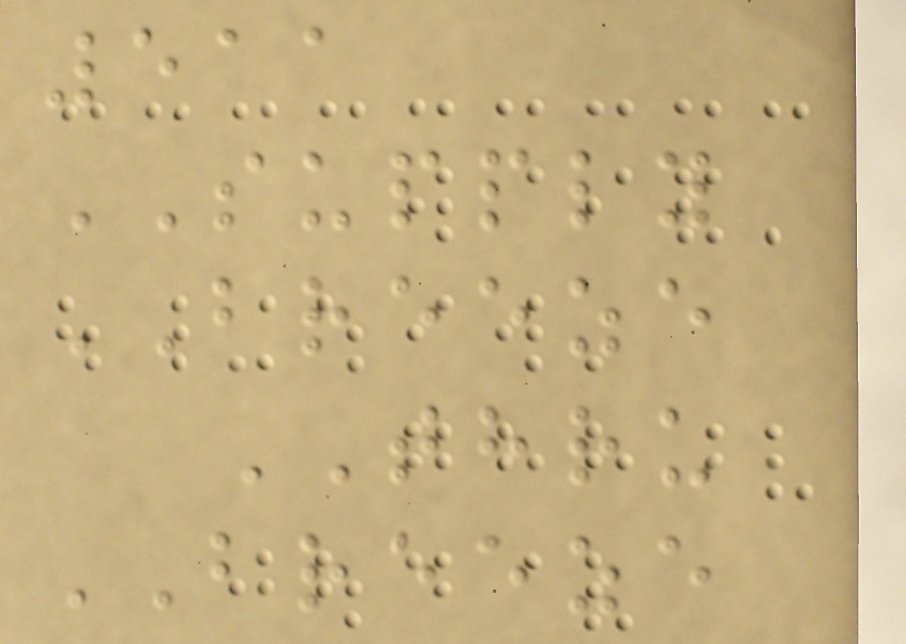511
SUPPLY
BREEZE
THRU
BREEZE
